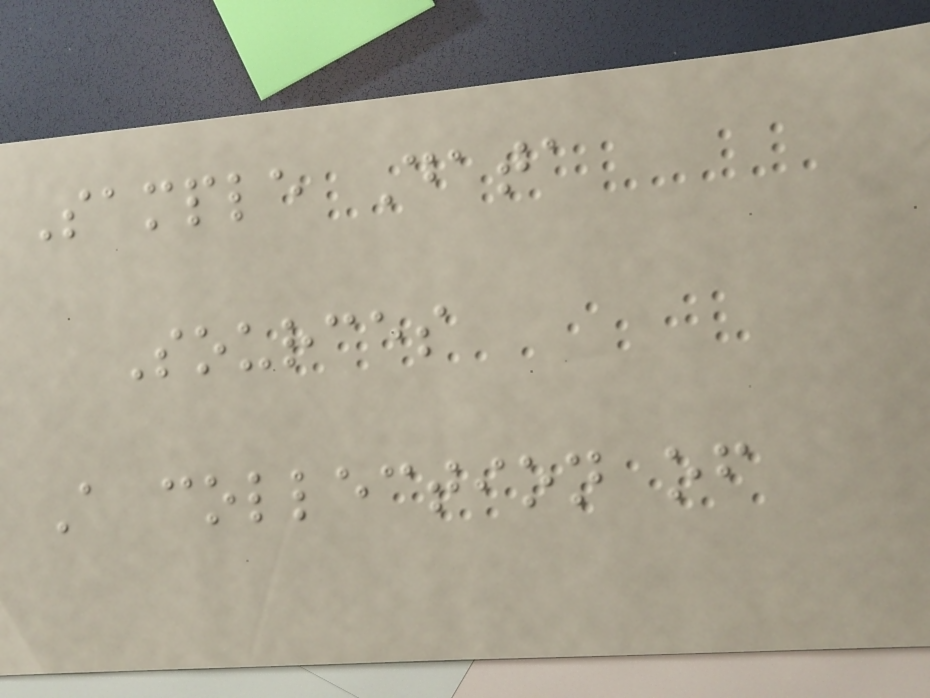Sample Data
Sources
A collection of
